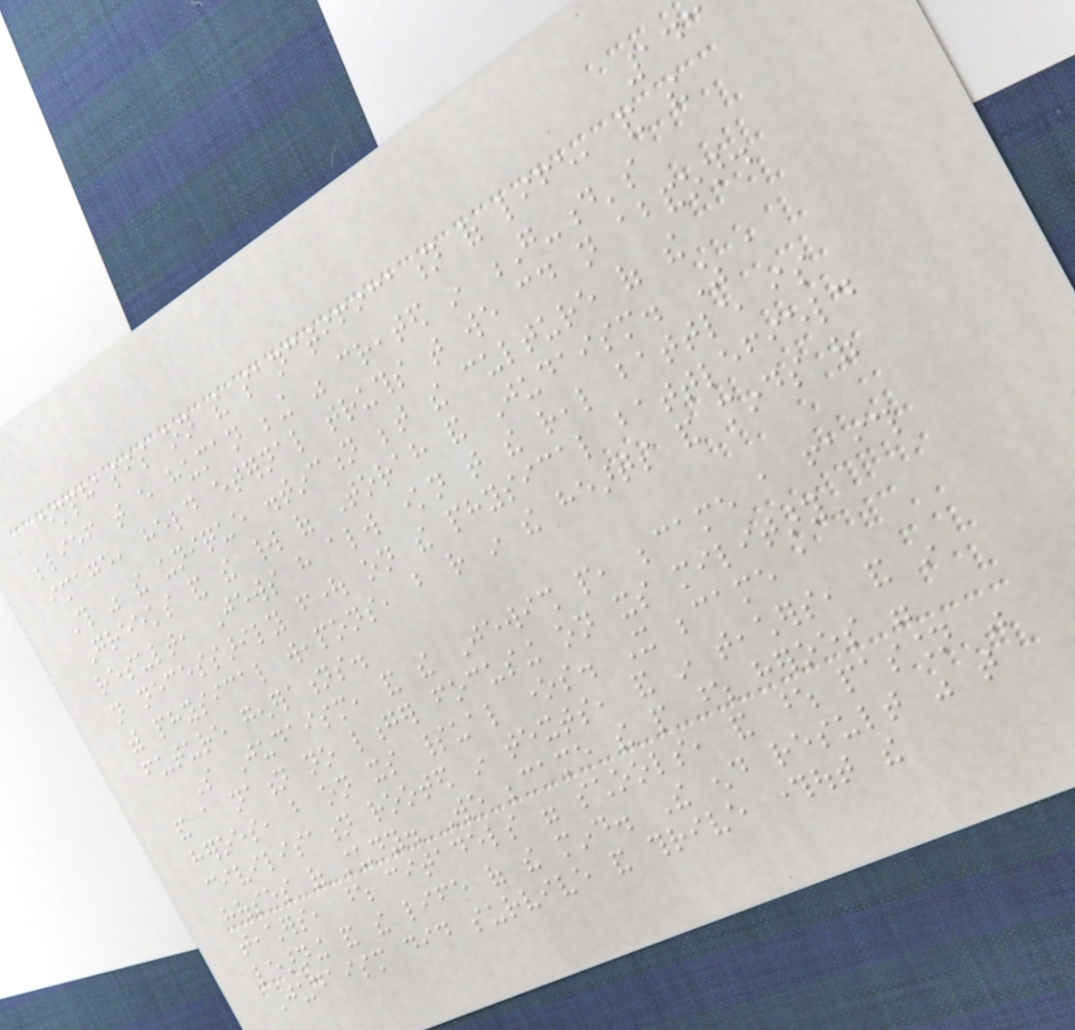143
emphasis on the sanctification of life, and the
belief that every human being was created in G-d's
image, held eternal truths that we could not abandon.
This was the unique distinction between the culture of the
Greeks and the world of Torah and Judaism. As a
result, Jews have always known that the real battle is
not necessarily fought on the physical battlefield
with physical weapons, but rather in the hearts and minds of
future generations.
So Judaism, and the Jewish people, became a faith
and a nation no longer focusing on its military
heroes, but on its spiritual ones. It became a
civilisation rooted in texts, and in teachers, and in
houses of study. We became the people whose heroes were
teachers, whose citadels were schools, and whose passion was
learning and the life of the mind. The end result was that
Judaism did survive and thrive throughout the
